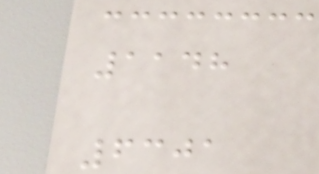1148
6301
